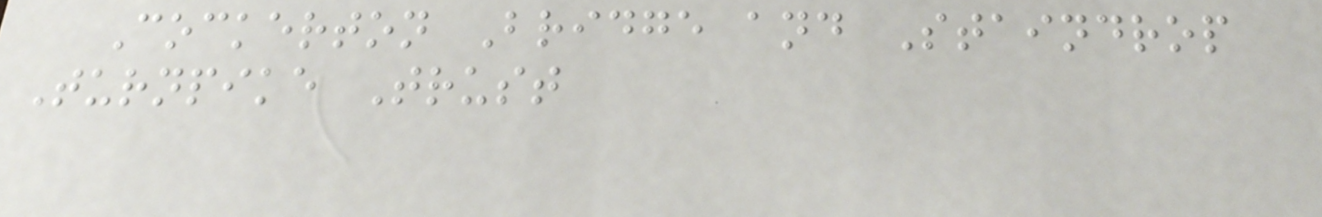Cockerton Bridge and Staindrop
Turnpike Trust
